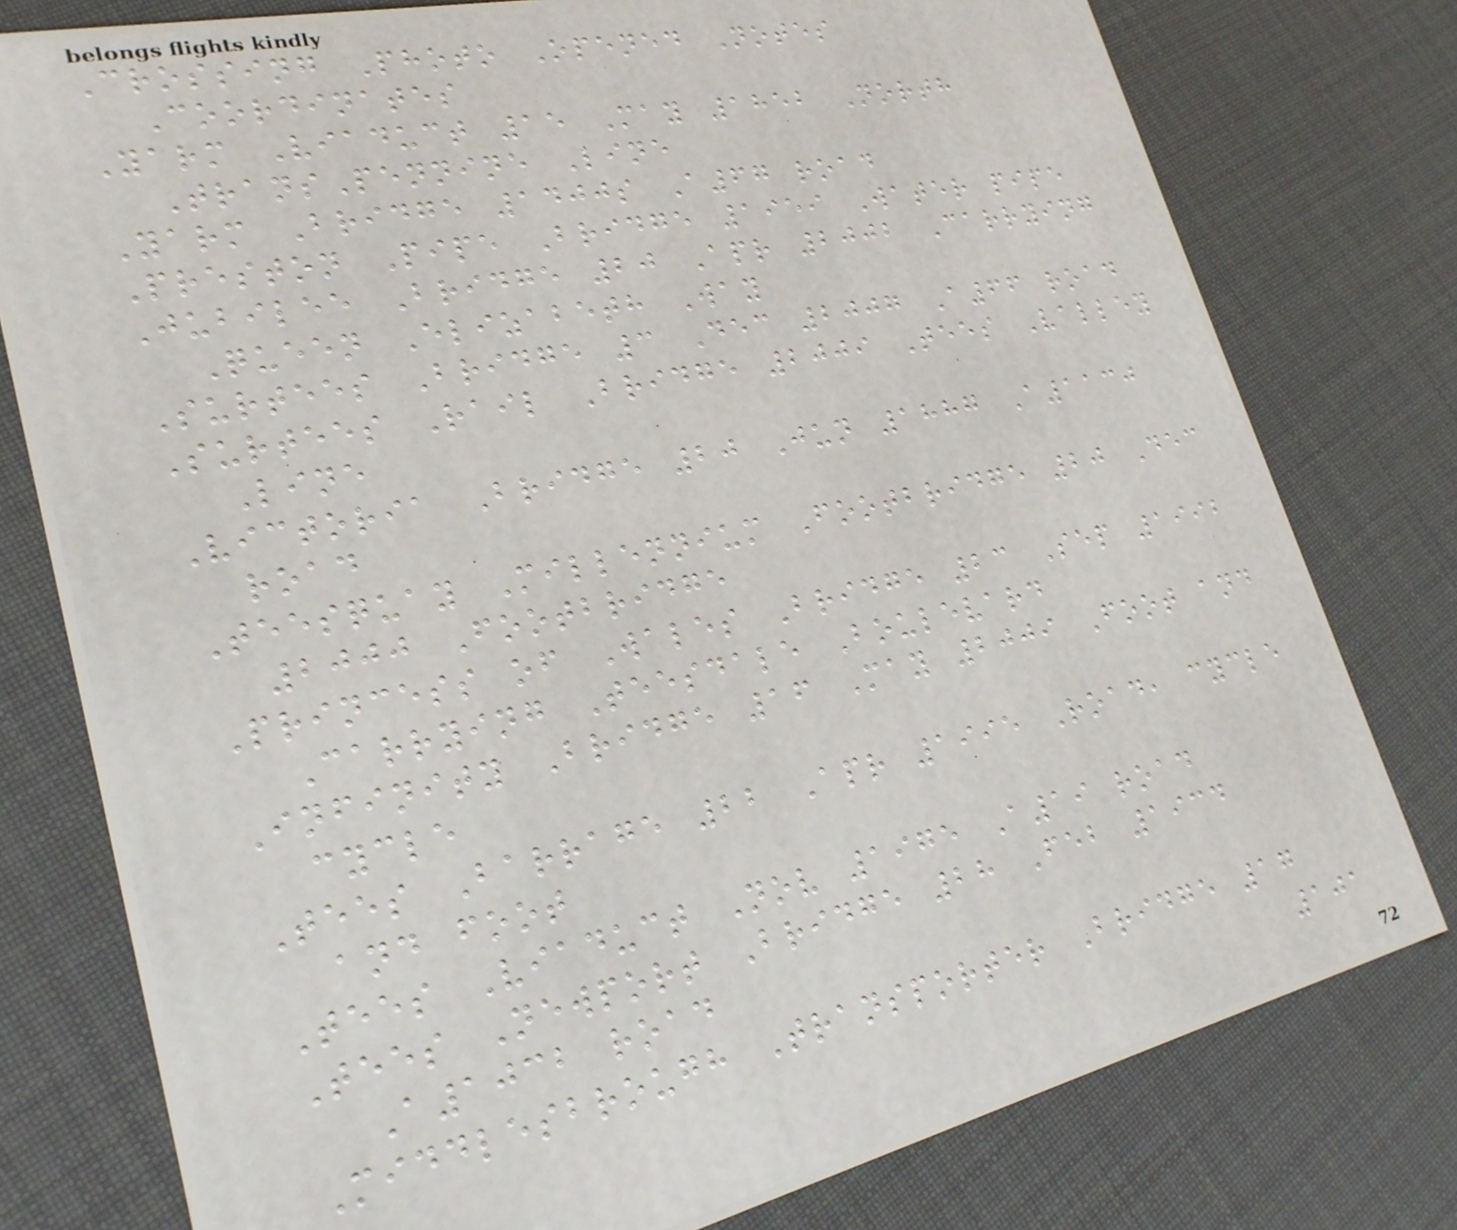Crossing Photo Opened Notes
Coordinates
Yarm Viaduct 15 May 1852 North
TransPennine Line
Yarm Bridge 1400s A67 road
Preston Pipe Bridge 1959 Water pipe
Jubilee Bridge 20 Apr 2002 Carrying
Queen Elizabeth Way
Surtees Bridge 3 Dec 2007 A66 road
Surtees Rail Bridge 2009 Tees Valley
Line
Victoria Bridge 20 Jun 1887 A1130
road
Teesquay Millennium Footbridge 20 Dec
2000 Footbridge
Princess of Wales Bridge 23 Sep 1992
Carrying Teesdale Boulevard
Infinity Bridge 16 May 2009 Foot and
cycle
Tees Barrage 22 Apr 1995 Road, cycle
and foot
Tees Viaduct Nov 1975 A19 road
Tees Newport Bridge 28 Feb 1934
A1032 road
Middlesbrough Transporter Bridge 17
101
